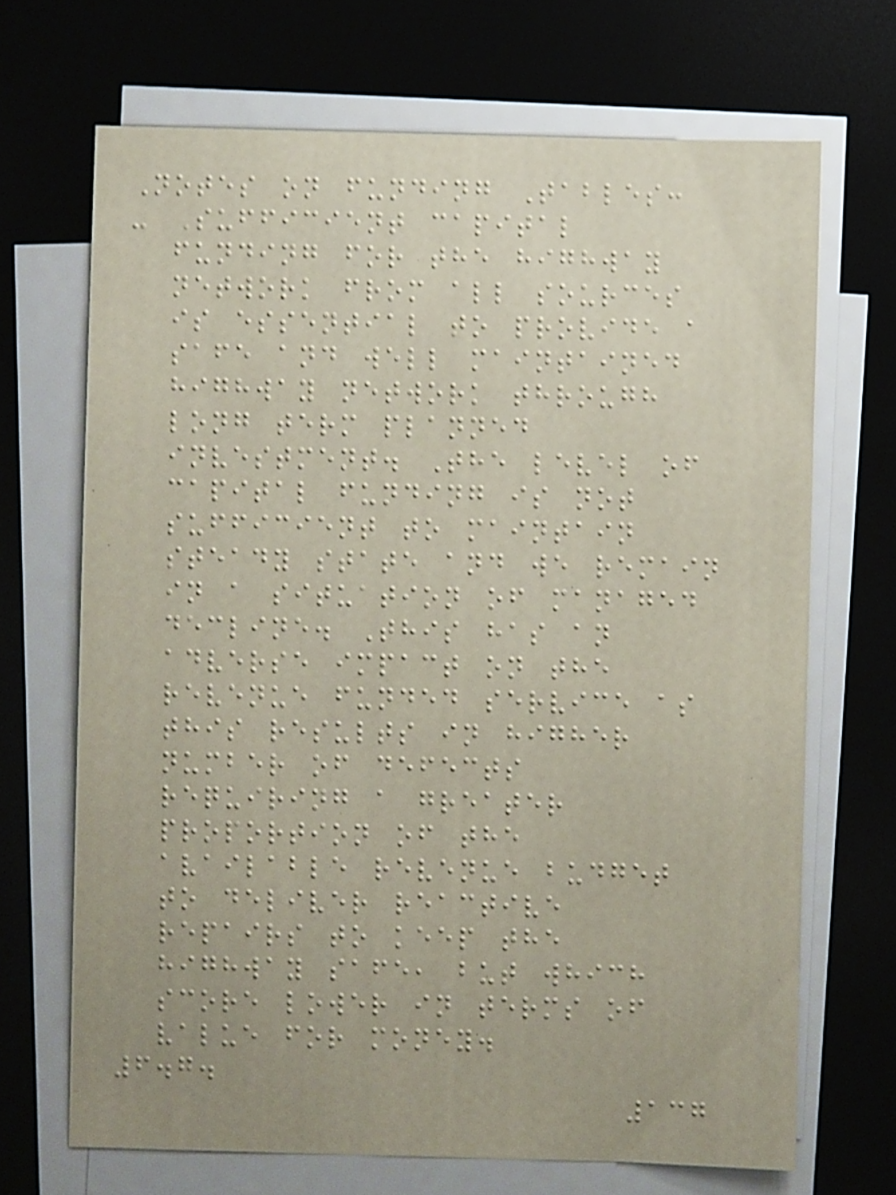Notes on funding Tables:
- Sufficient capital
funding for the highway
network from all sources
is essential to provide a
safe and well maintained
highway network through
long term planned
investment. The level of
capital funding is not
sufficient to maintain
steady state and we remain
in a situation of managed
decline. This has an
adverse impact on the
revenue funded service as
this results in higher
number of defects
requiring a greater
proportion of the
available revenue budget
to deliver reactive
repairs to keep the
highway safe, but which
score lower in terms of
value for money.
6.7.
137
